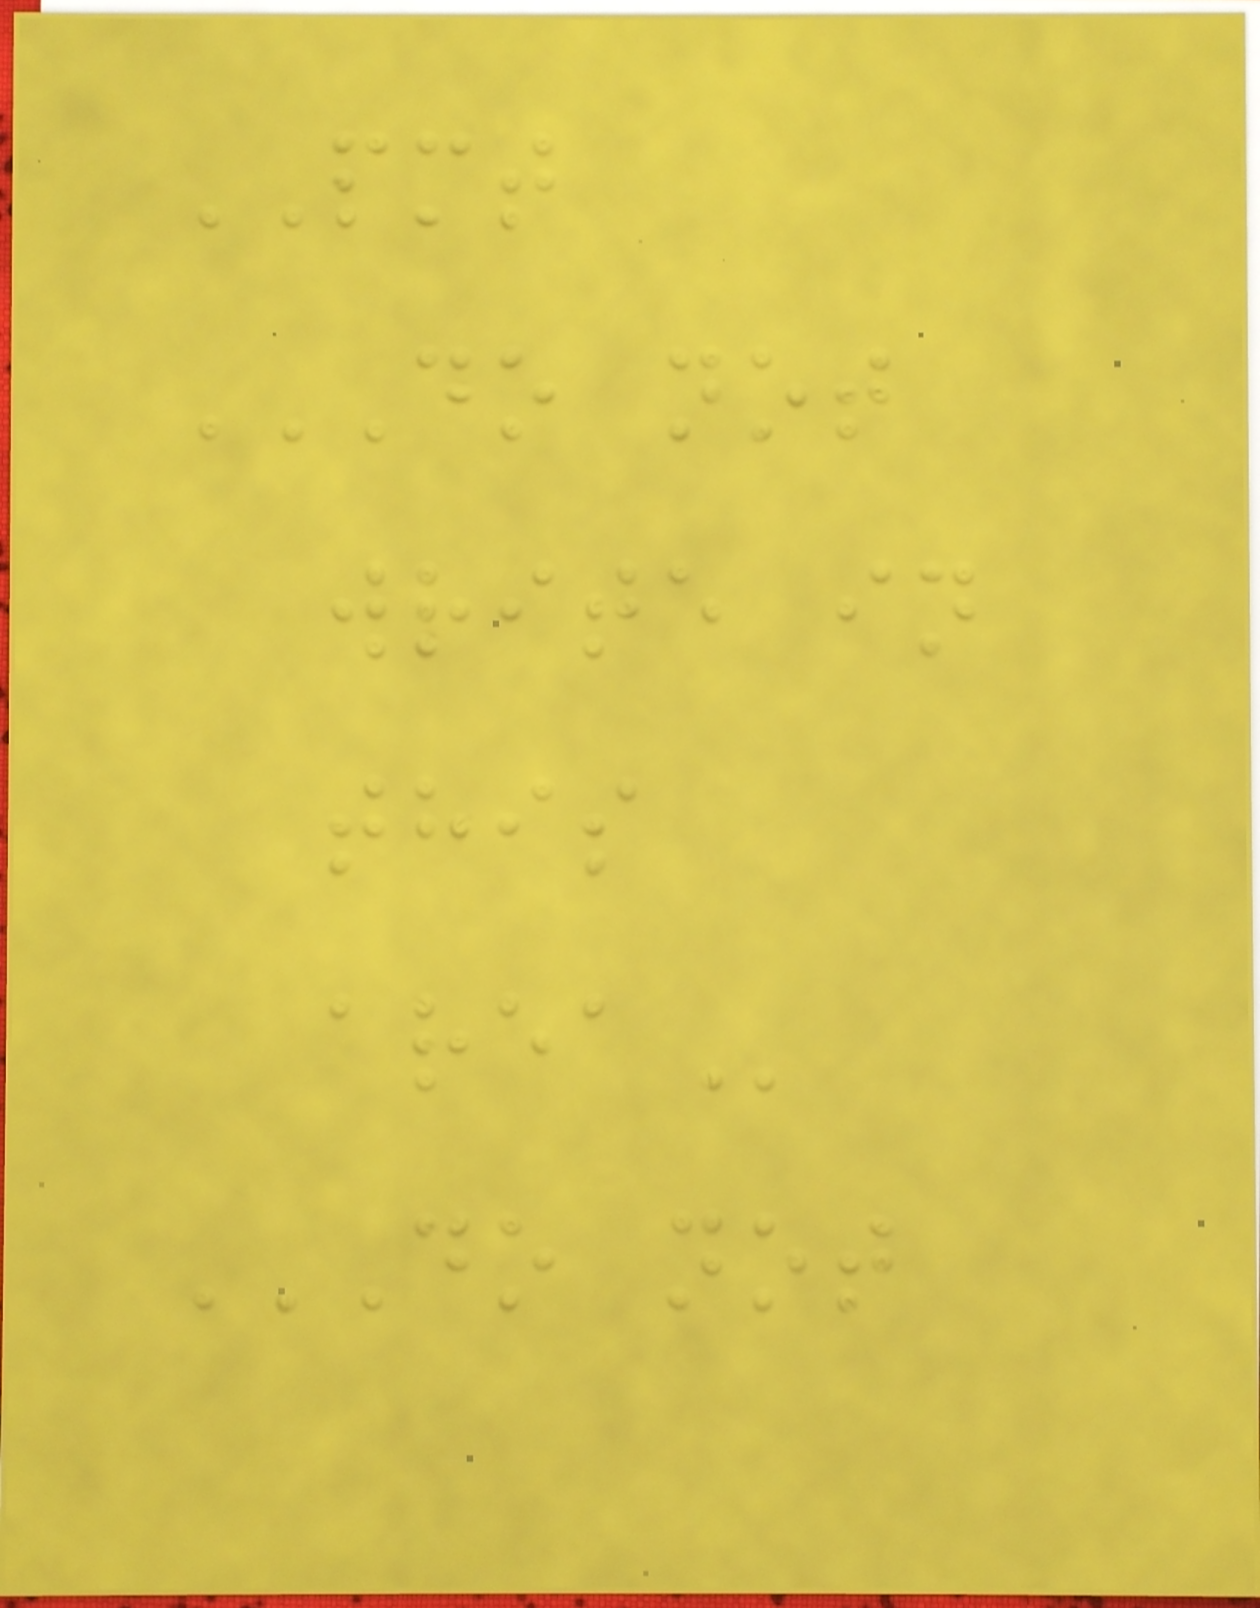PMT
DO NOT
WRITE IN
THIS
AREA
DO NOT
